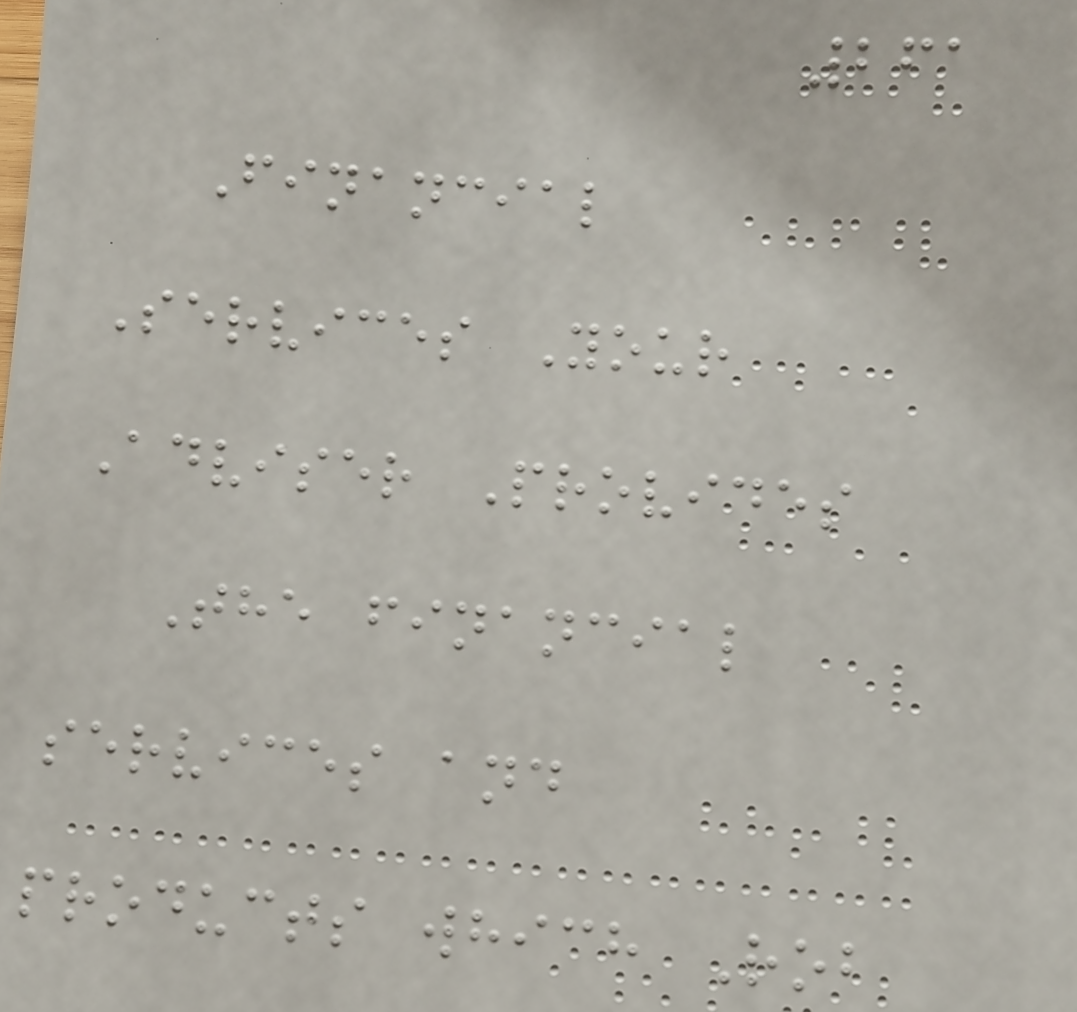261
Financial
Services Your
Adviser Provides
The financial
services and
products which Rob
